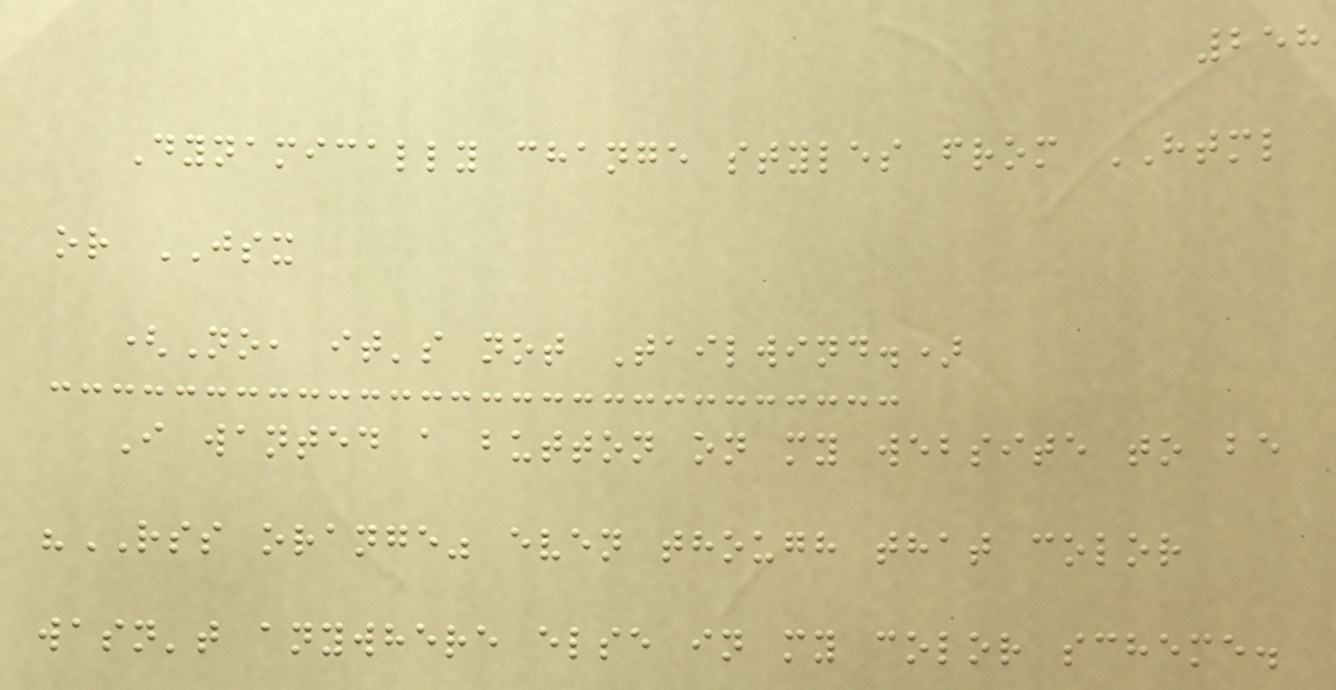258
Dynamically change styles from HTML
or JSX
(No, it's not Tailwind.)
I wanted a button on my website to be
"RSS orange" even though that color
wasn't anywhere else in my color scheme.
